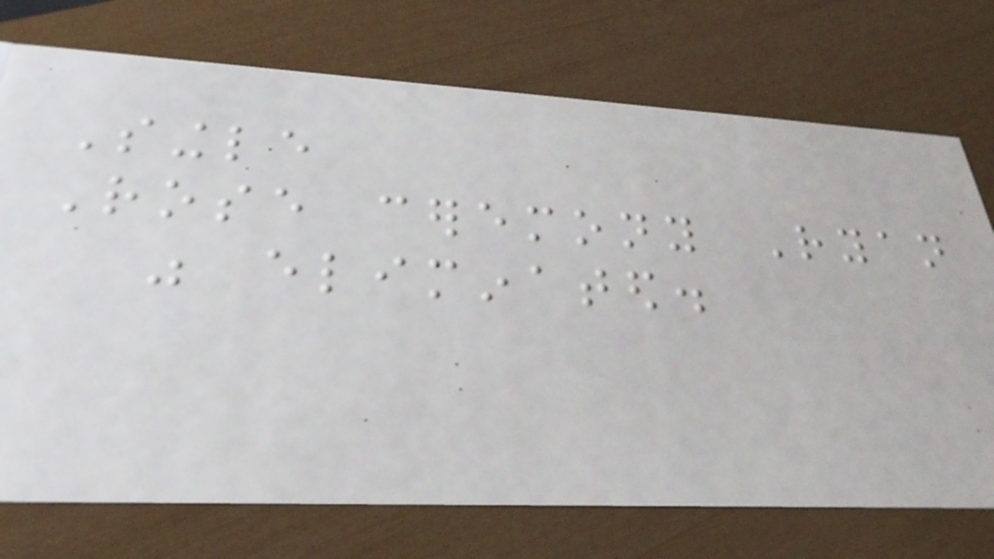Single
Rose ceremony Ryan
was eliminated.
